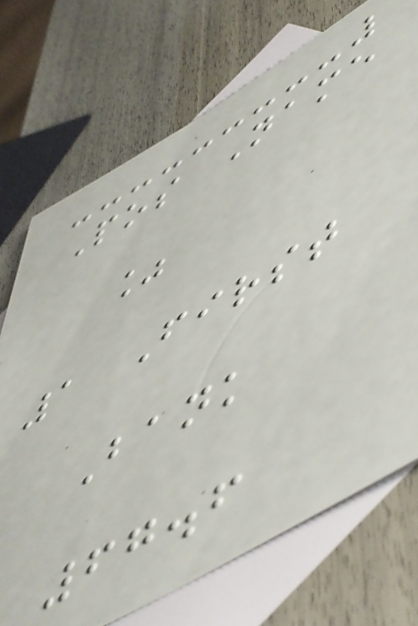Pos Name
%
1 First
Bank
67.6
